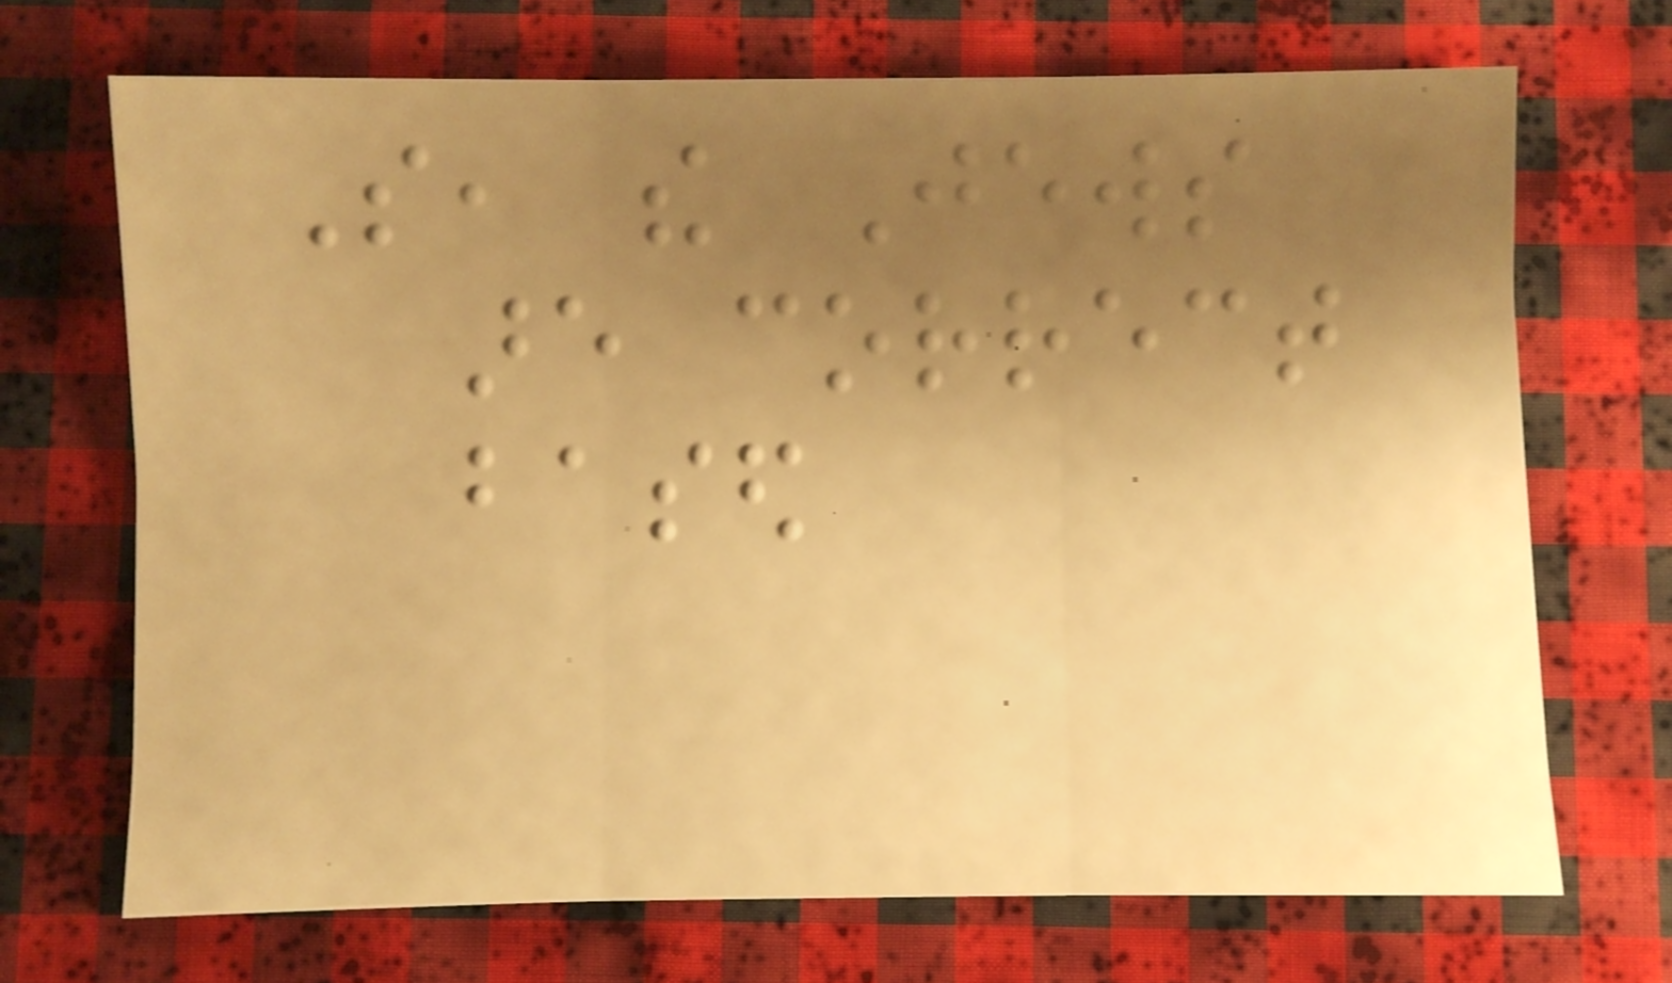So, the Jews
are correct
based
